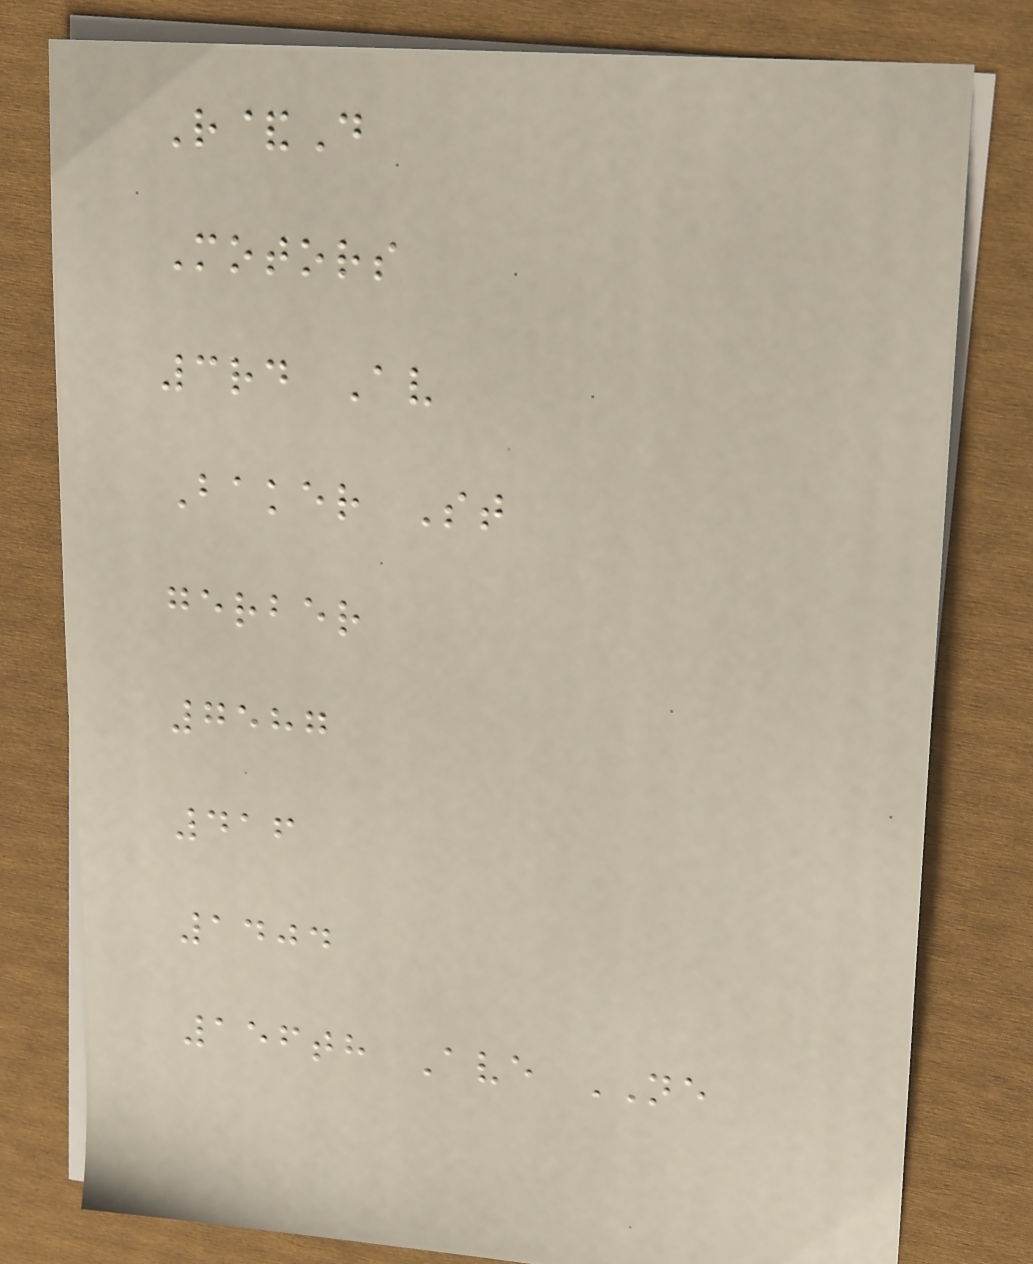R&D
Motors
3rd Av
Baker St
gerber
7587
416
1404
156th Ave NE
